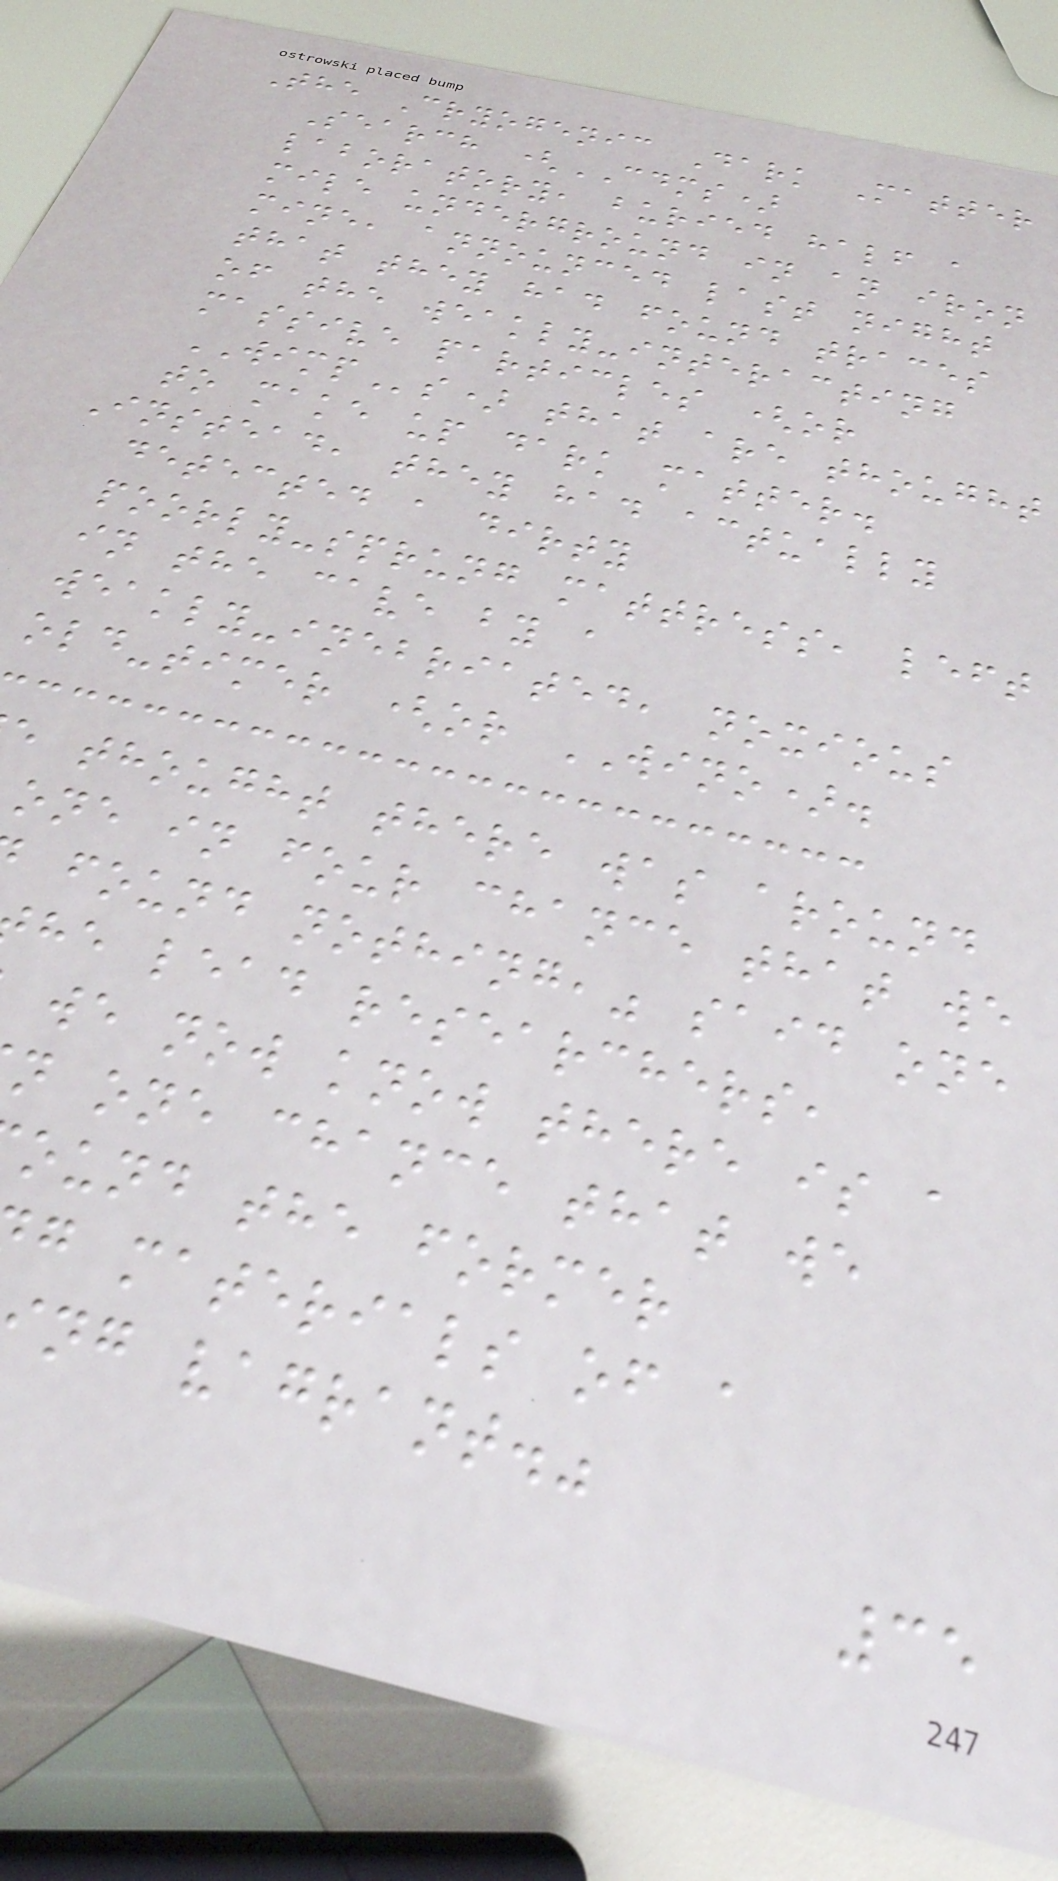The Cryogenic Dark Matter
Search (CDMS)
laboratory, buried half a
mile underground in an iron
mine, announced last night
that they had found traces
of the weakly-interacting
massive particles (or
WIMPs) that are thought
to make up dark matter.
Instead, they had actually
detected a dirty
poorly-sprung mattress, left
in the cave by a
weakly-inebriated, noxious
old-timer (or WINO).
e thought there was around
one in four chance that we
found nothing," said one
he lead researchers,
we now know there is a
n one chance that we
ound the former
g materials of a
ng vagrant."
35
